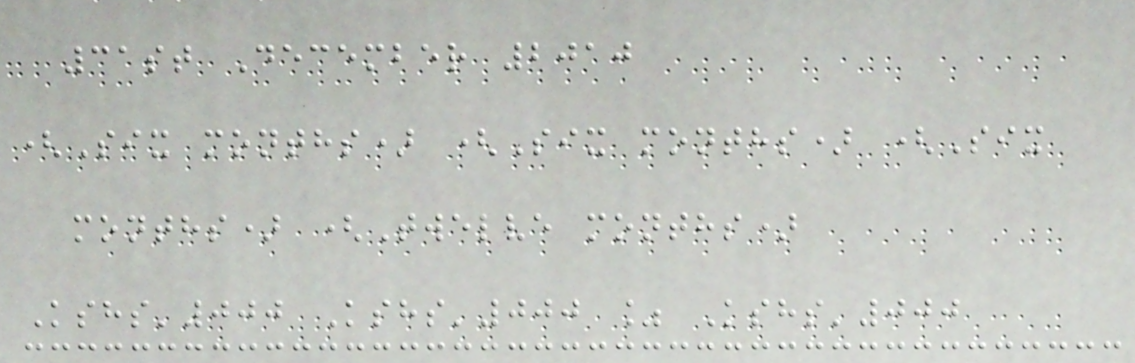31st December 2010
(Six months) (Six months) (Six
months) (Twelve months)
Kshs'000 Kshs'000 % Kshs'000
